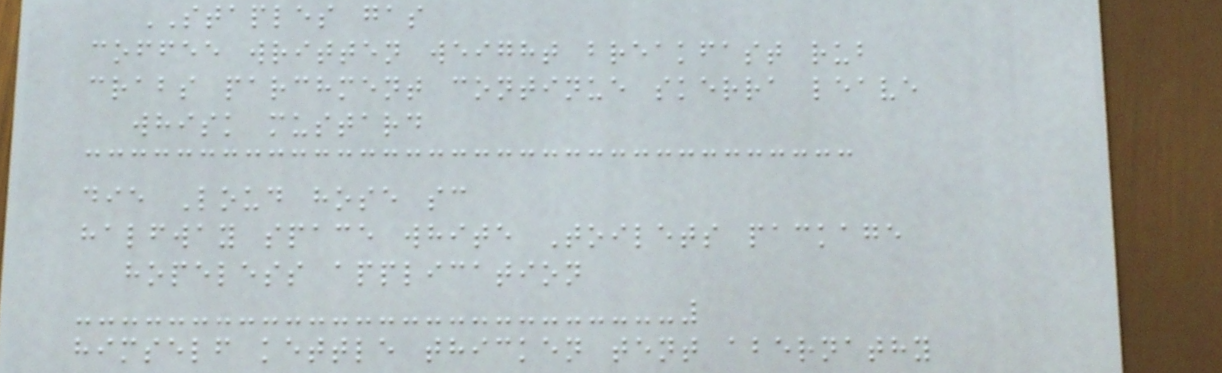STAPLES gas
coffee written weight breakfast rub
crabs parchment continue skerra leave
whisk mustard
die Loud hose sc
halfway space white Toilets package
hopeless application
himself kettle thicken tent abernathy
